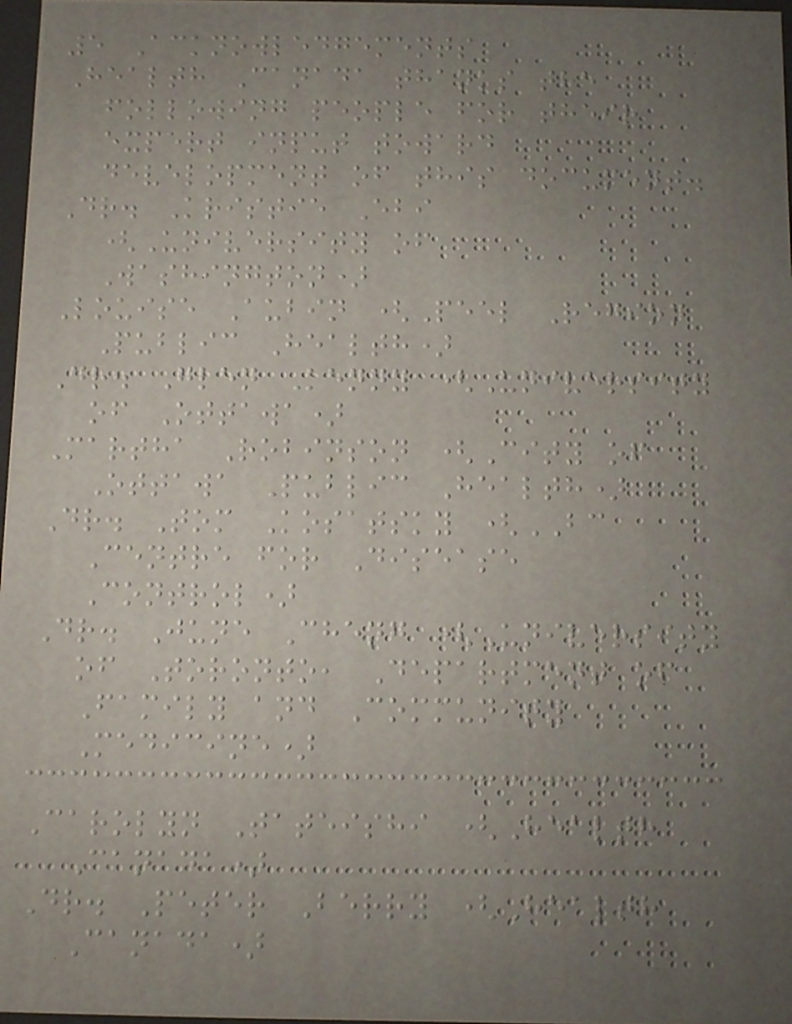5 Acknowledgements
Health Canada thanks the
following people for their
expert input toward
development of this document.
Dr. Kristie Ebi
(University of
Washington)
Louise Aubin (Peel Region
Public Health)
Dr. Glen Kenny (University
of Ottawa)
Martha Robinson (City of
Ottawa Public Health)
Dr. Tom Kosatsky (BC
Centre for Disease
Control)
Dr. June Cheng (University
of Toronto, Department of
Family and Community
Medicine)
Carolyn Tateishi (Health
Canada)
Dr. Peter Berry (Health
Canada)
